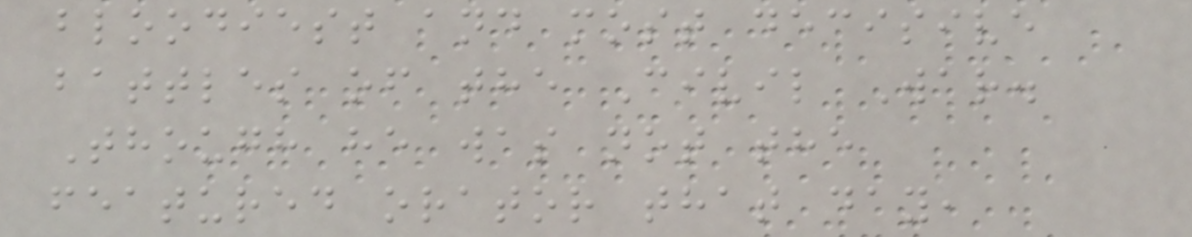bloodiest and most decisive
battles of the Civil War.
Though he was not the
featured orator that day,
